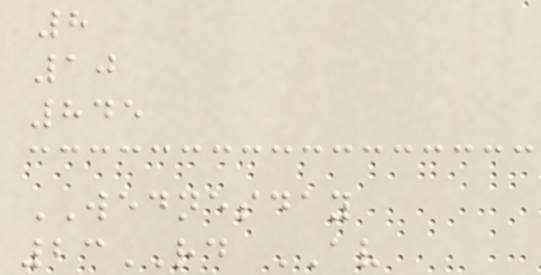8
10
845
WEDNESDAY
23RD AV
